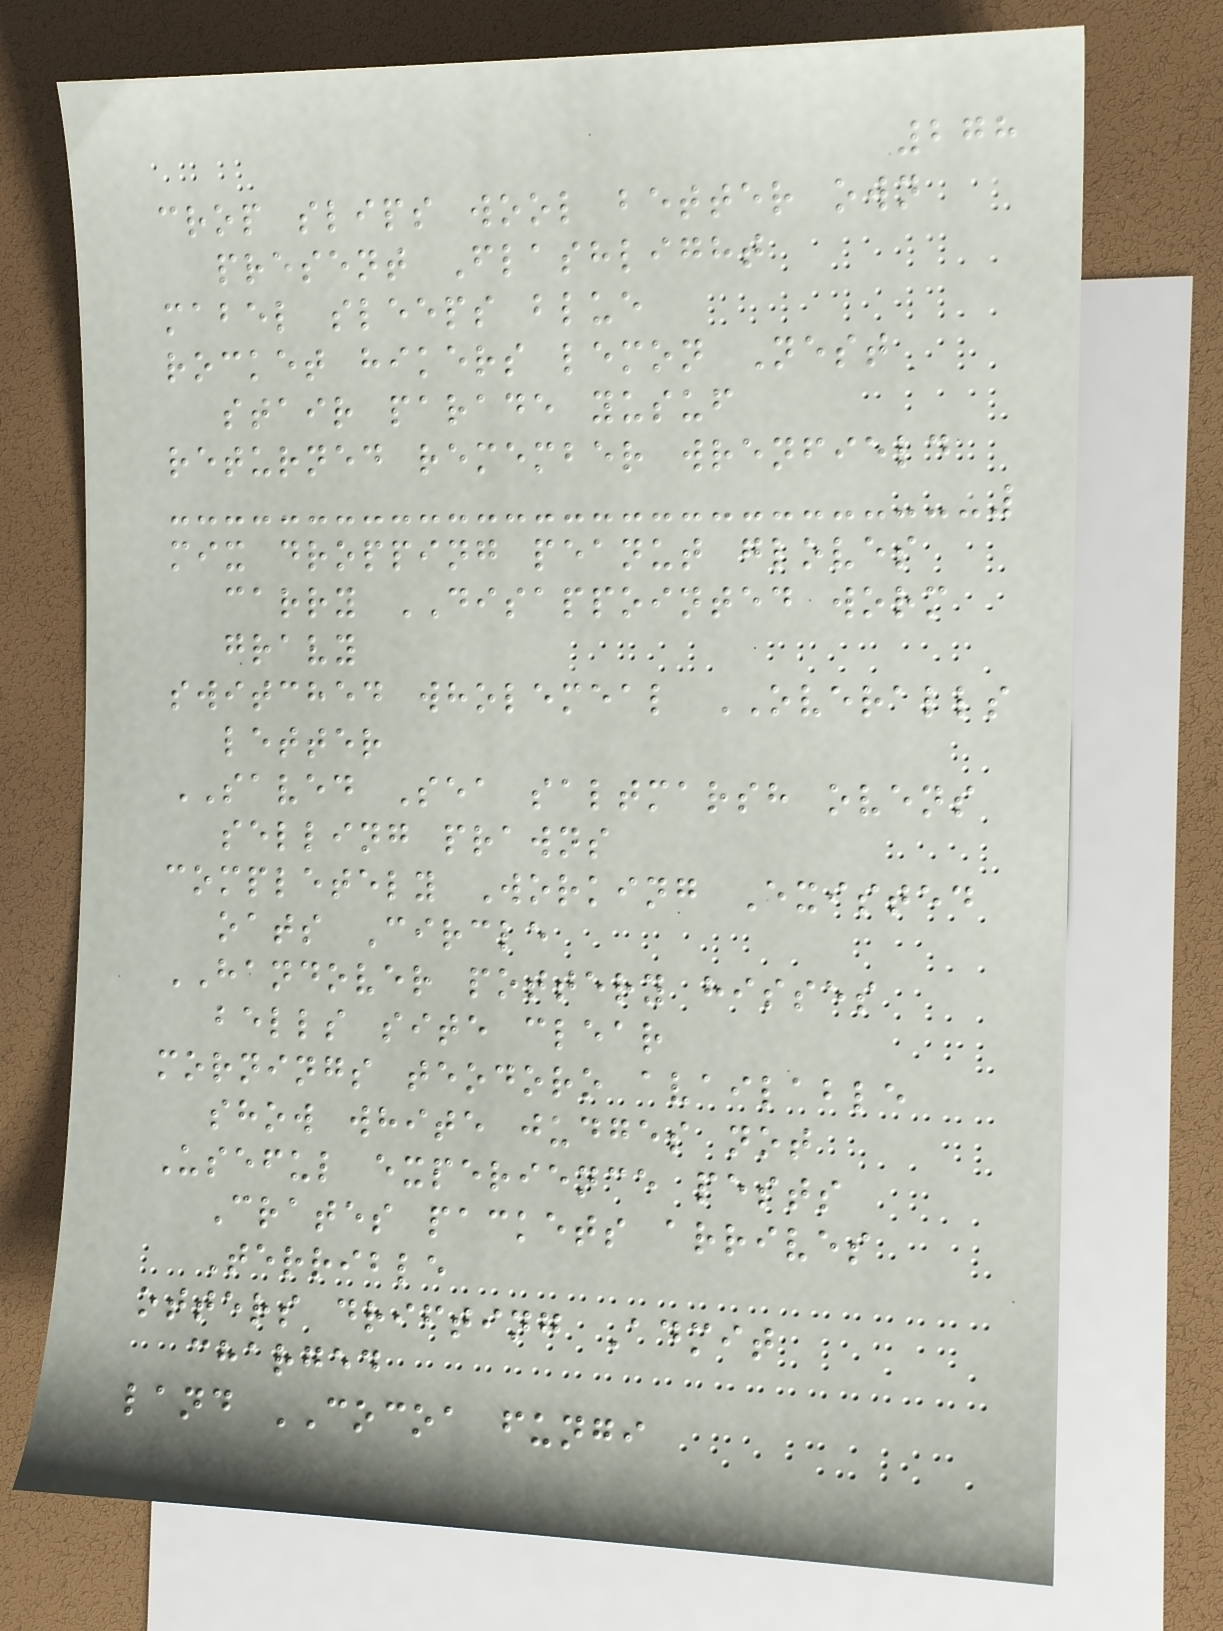278
crop slips wool better own
present Flashlight
mabel sleeps blue
rocket hikers lemon Nest
stair parade yusuf
returned remember wrenfield
mix dropping peanut gloves
carry DISAPPOINTED worm
gravy
switched wholemeal OVERALLS
letter
SAVED Sea saltmarsh ovens
selling prawns
completely Working Existed
oats Circle
HANDOVER pottery hisses
bells site clear
mornings teodoro available
show white judges not
Useful experience pests
Crates packets arrives
Terrible
otters drifting Admit
charged
land COCOA fungi
